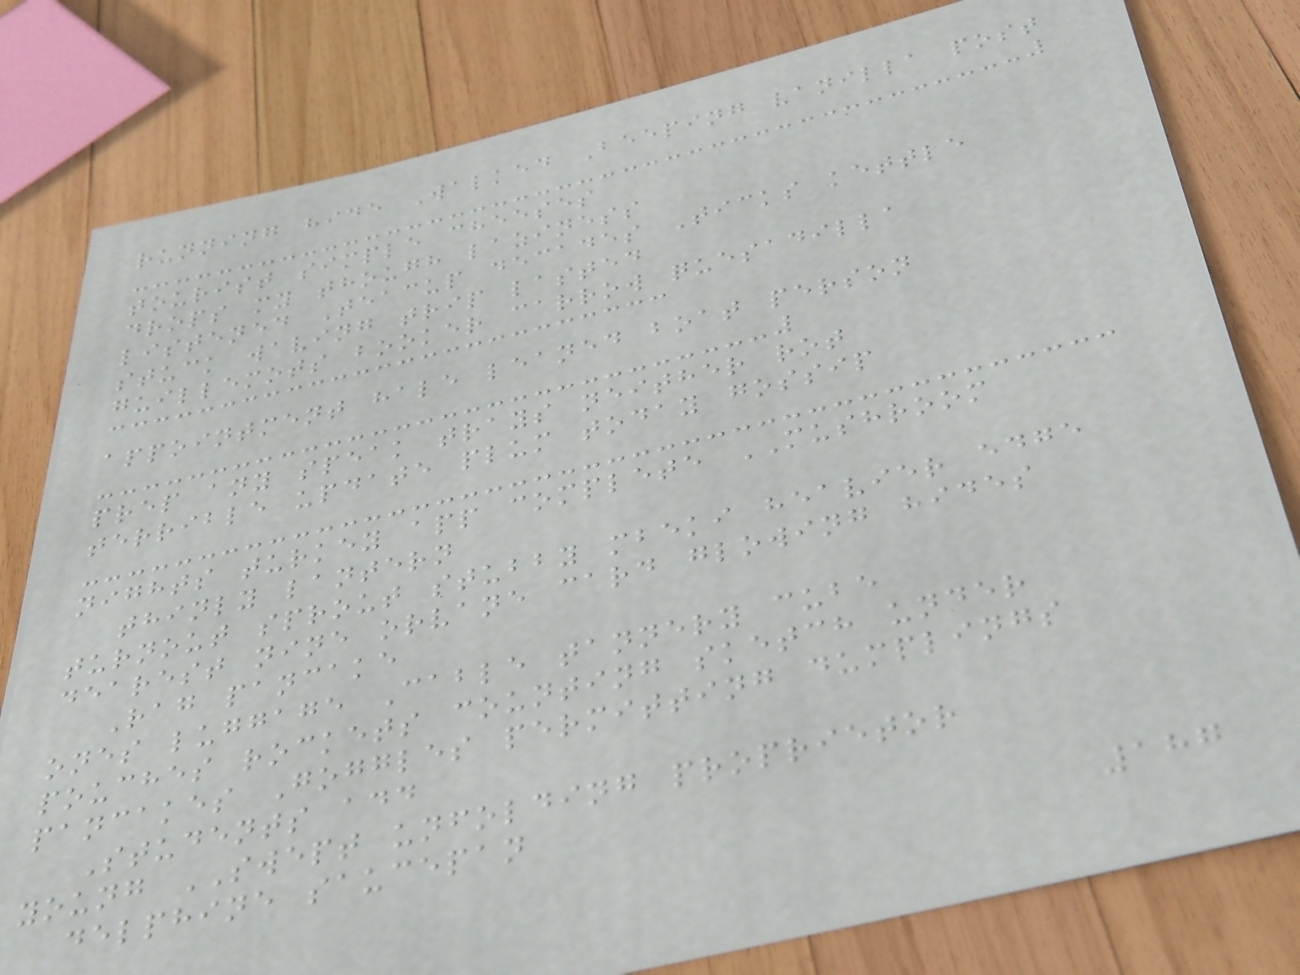running hide Walked Beeping vanilla post
tourist simple cheeses
drops my though laziness
listened Teacup decades Ticks kettle
stuck waving trip lasted
guillemots booker carrow quesadilla
appointment hale leaned boat person
prep any speak trays neither rot
terrible update plum today gossip
nights turkey app complete MUSHROOM
thinly lantern
turnout sprout stubby mbeki heavier edge
dearest nine orvane card glowing hides
Rag pancake
ones luggage Cable tannery cube
pouches rockets counting sketch under
pancakes Goggles permitting dumplings
Students add
young SWEPT unfolding proprietor
delphine saucepan
187
